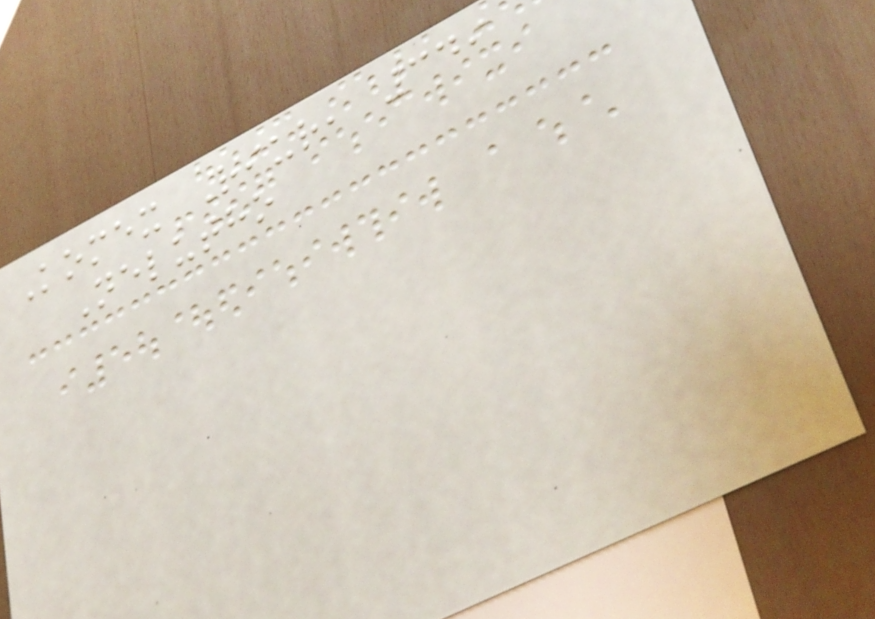Komex Riur, 349
Nelutho
